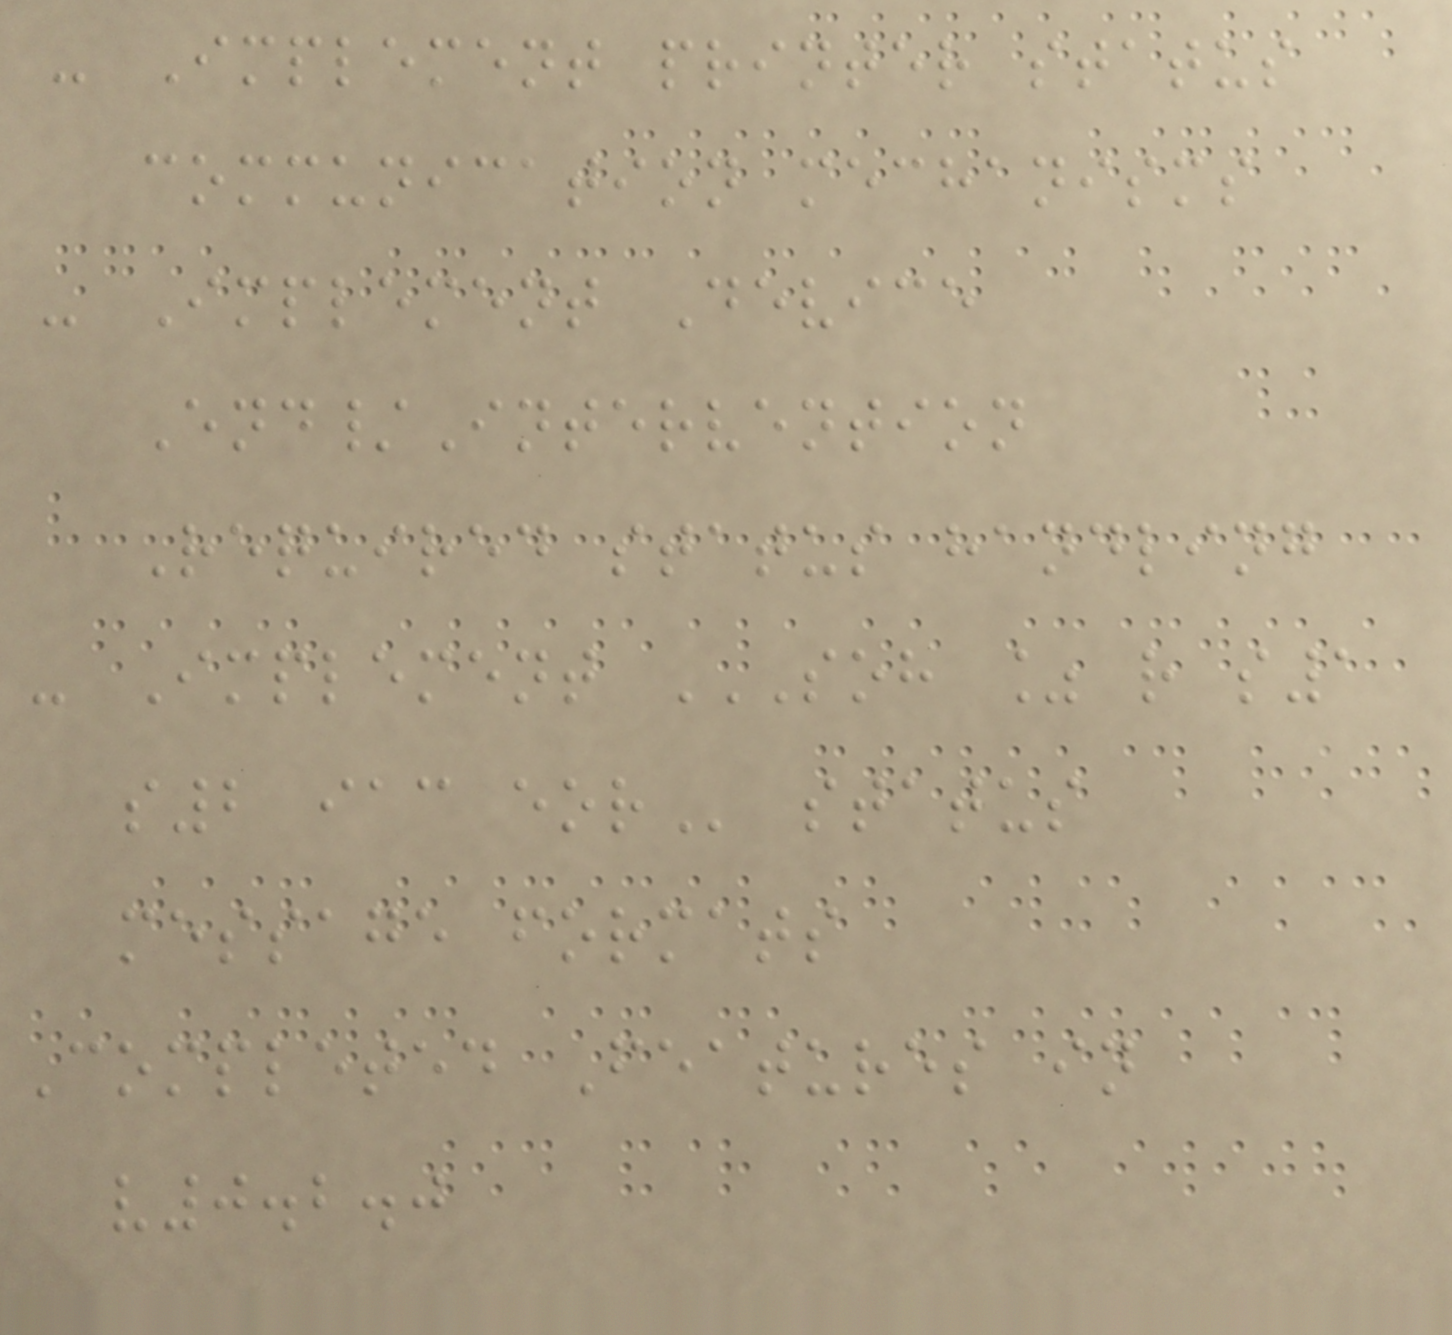- Implement printer status
communication mechanisms
- Implement Device
End/Intervention
Required status handling
- Implement SOH % R S1
S2 IAC EOR status
message formats
Completed Features in
v0.2.0
